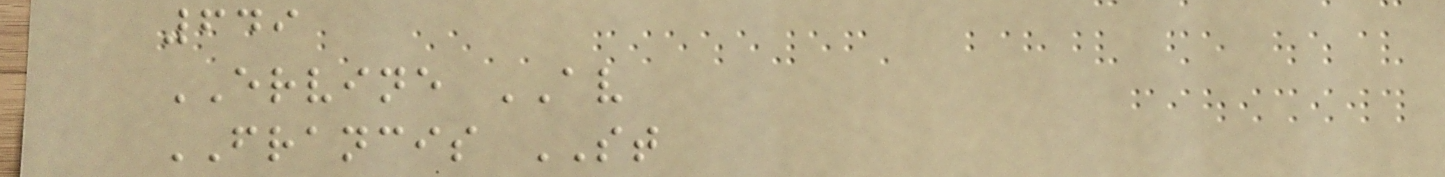649
ERVINE AV
FRANCIS ST
